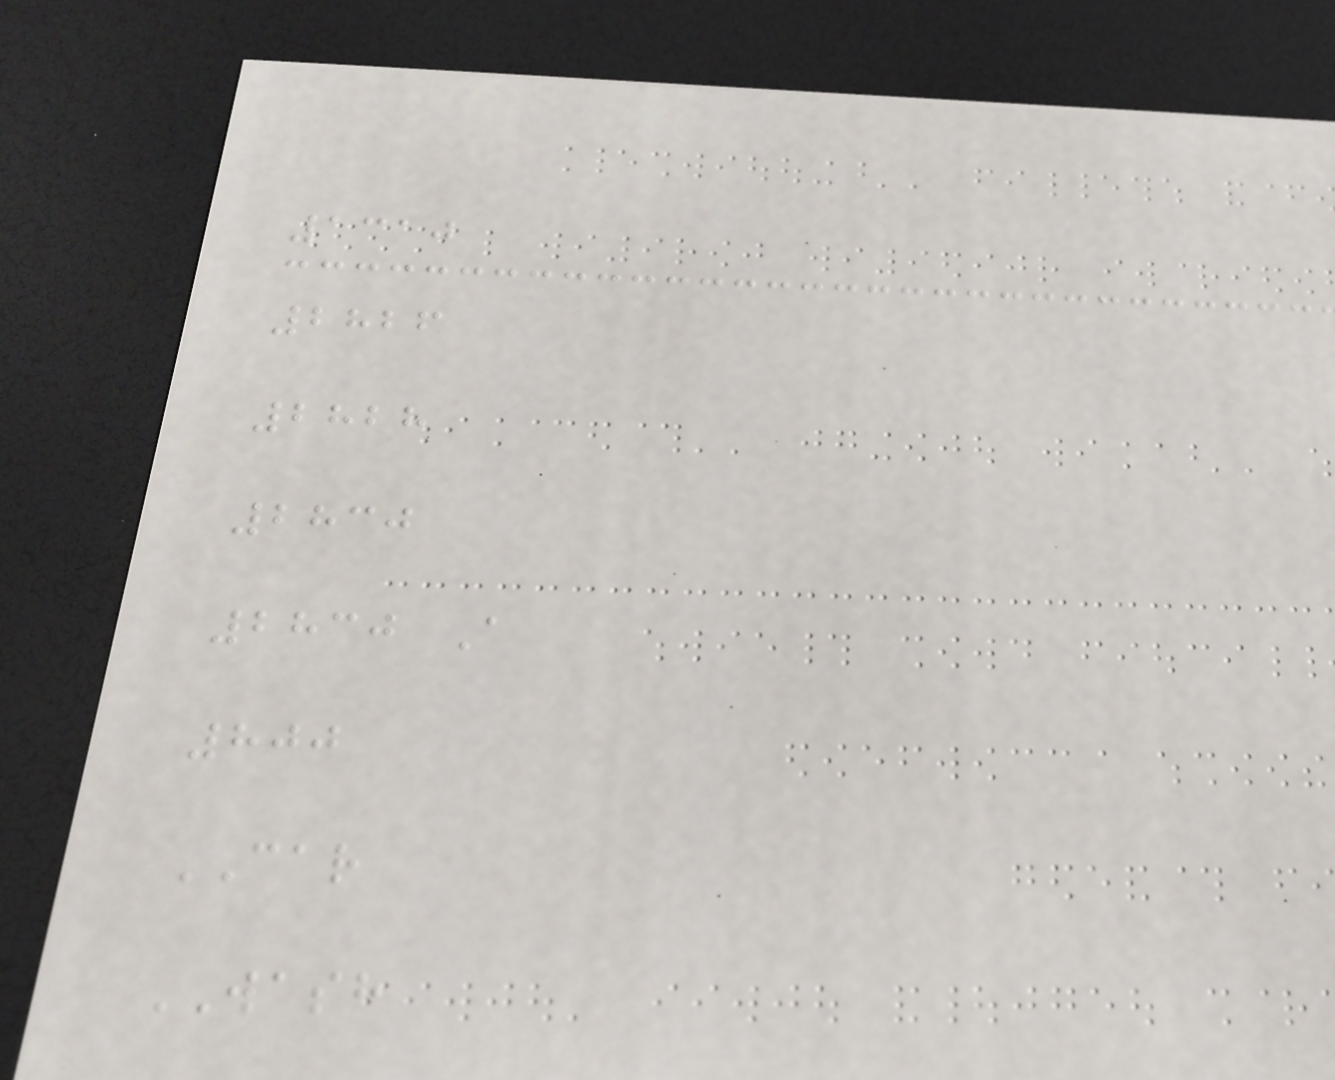1310
2826
2828
2830
2830 A
800
CAR
WASH
